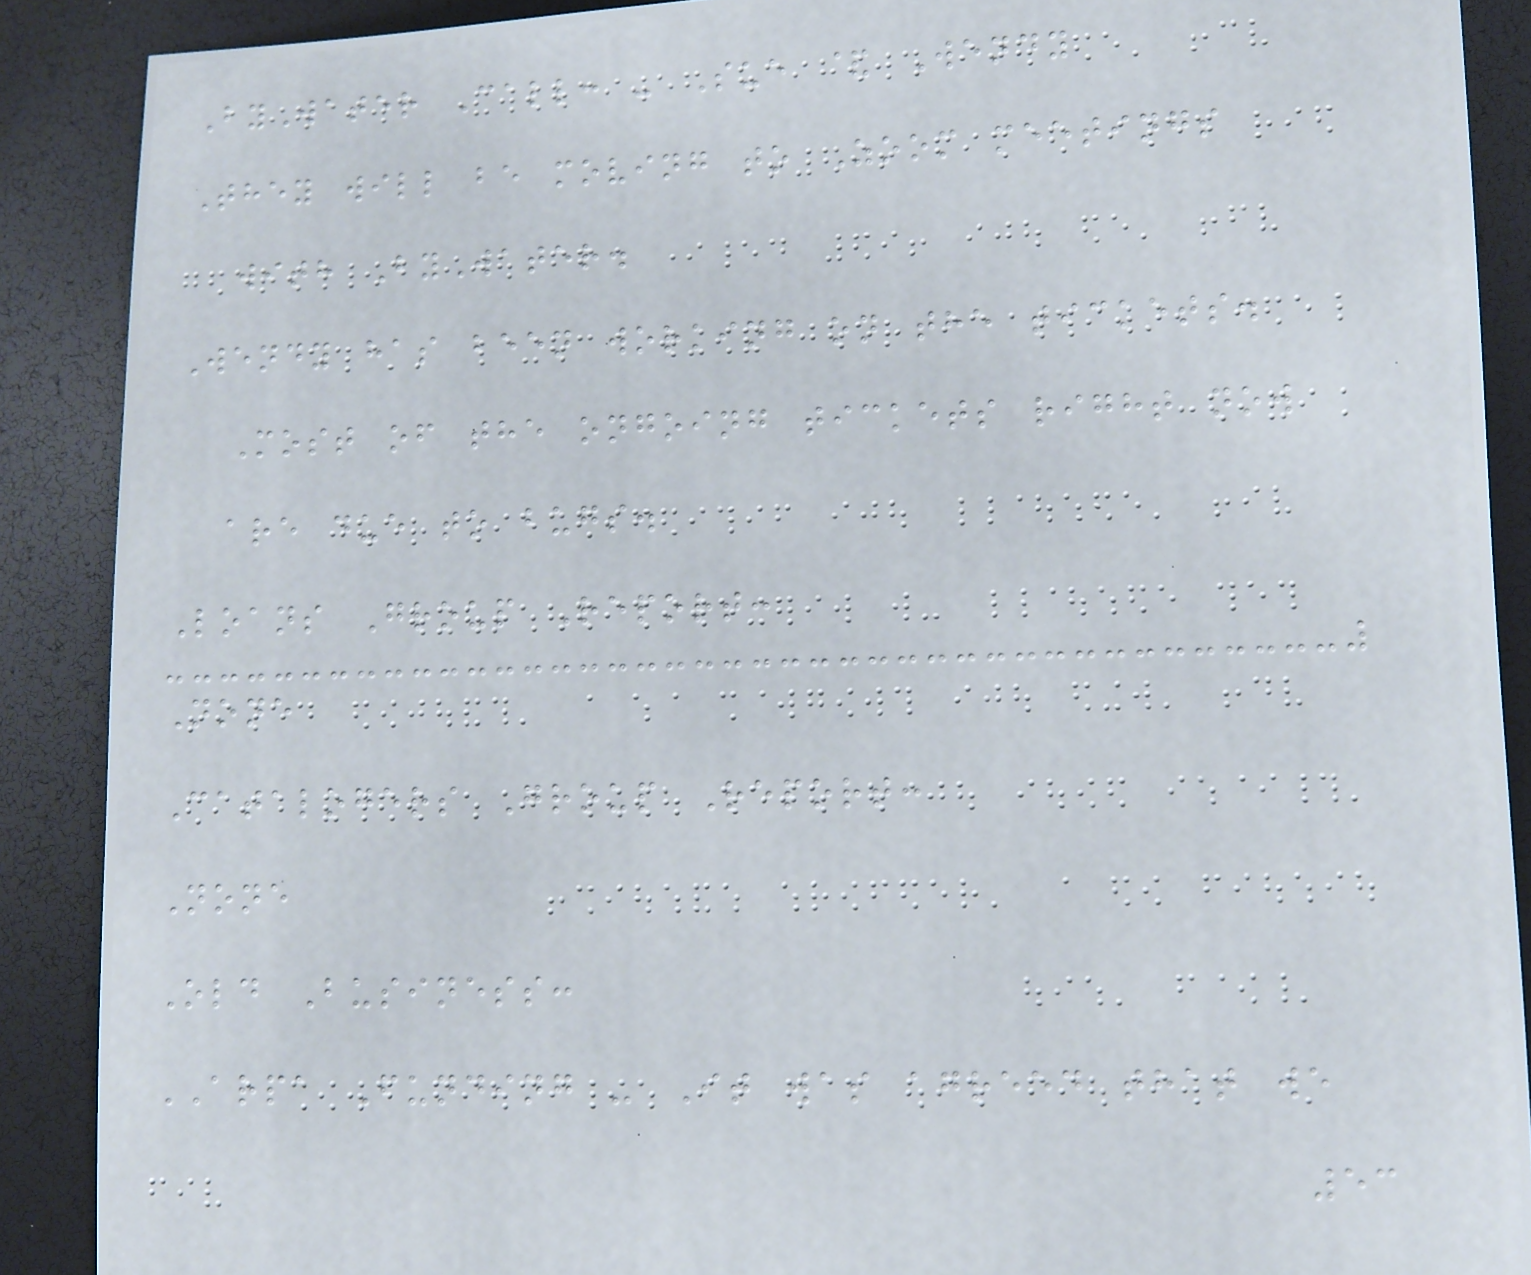ByWater Call: - Sue & Wendy
They will be moving to Zoom meetings
with ByWater.
Wendy has been working on the tickets.
Most of the ongoing tickets right now
are due to bugs.
Loans Group Report:
None
Catalogers Group Report:
None
Old Business:
ARPA Funding - It was agreed that we
53
